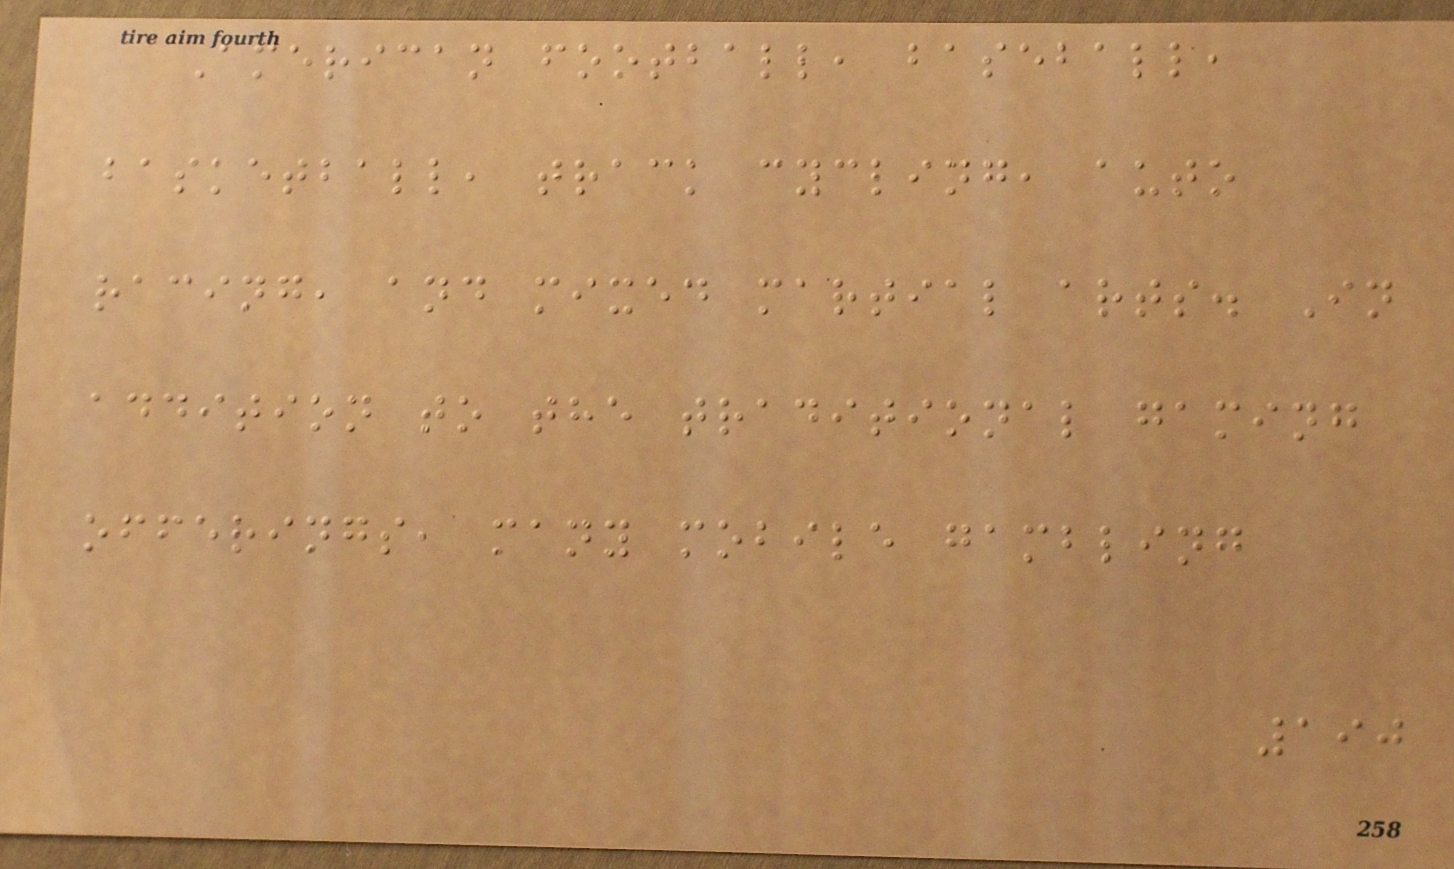American football, baseball,
basketball, track cycling, auto
racing, and mixed martial arts. In
addition to the traditional gaming
offerings, many mobile gambling
190
